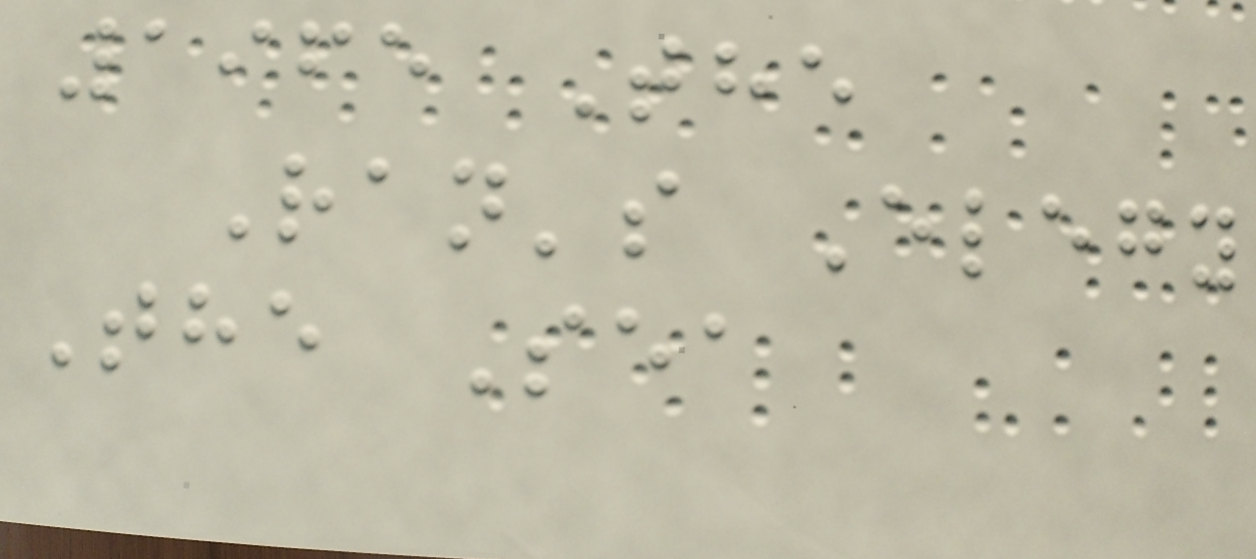1965 The
Ran's Elegy
The Sea
